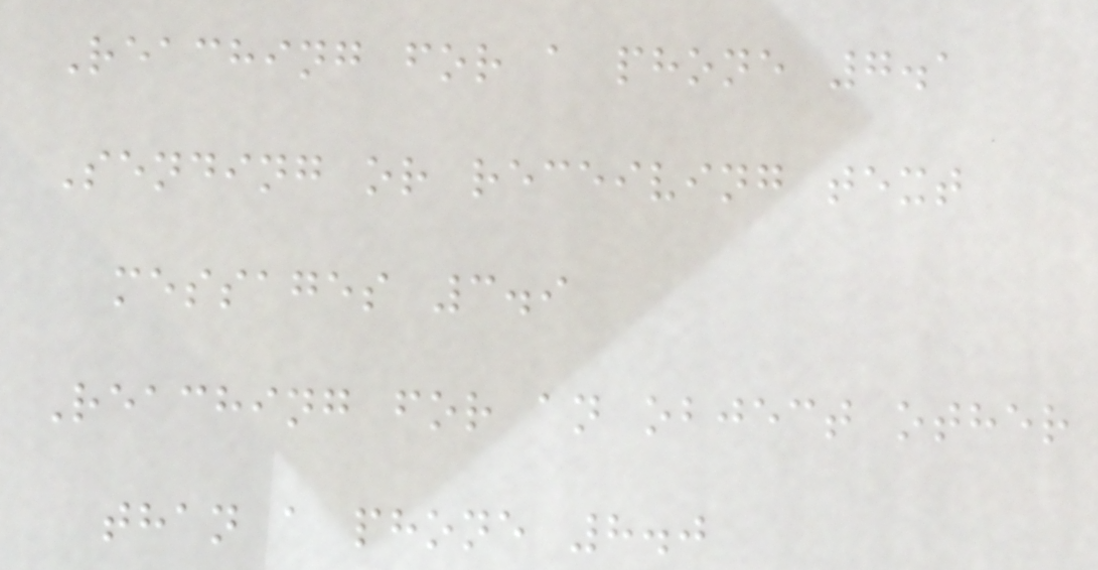Reaching for a phone 7.1
Sending or receiving text
messages 3.9
Reaching for an object other
than a phone 8.0
